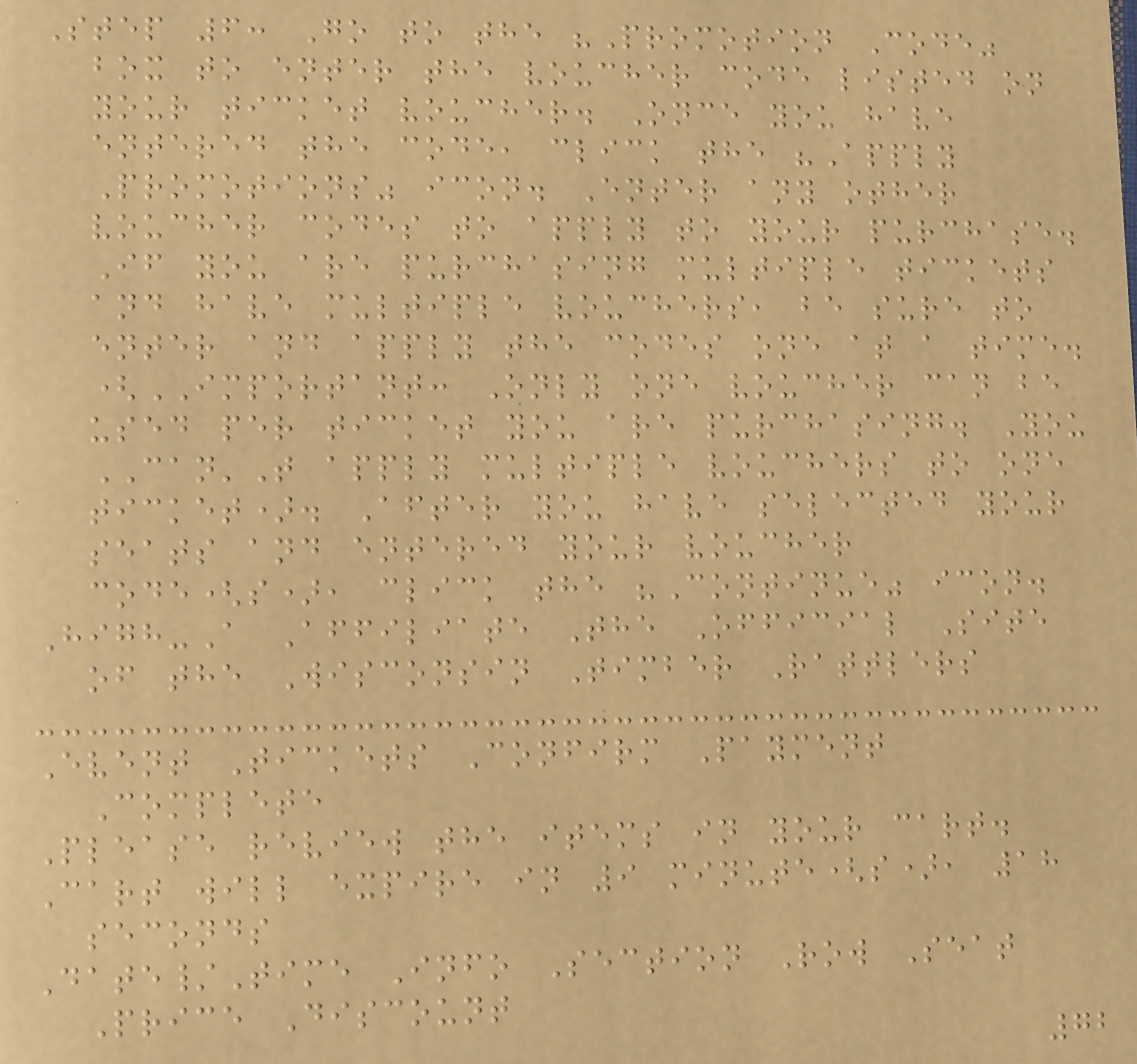Step 6: Go to the "Promotion Code"
box to enter the voucher code listed on
your ticket voucher. Once you have
entered the code, click the "Apply
Promotions" icon. Enter any other
voucher codes to apply to your purchase.
If you are purchasing multiple tickets
and have multiple vouchers, be sure to
enter and apply the codes one at a time.
(IMPORTANT: Only one voucher can be
used per ticket you are purchasing. You
CAN'T apply multiple vouchers to one
ticket). After you have selected your
seats and entered your voucher
code(s), click the "Continue" icon.
High-A Affiliate The Official Site
of the Wisconsin Timber Rattlers
Event Tickets Confirm Payment
Complete
Please review the items in your cart.
Cart will expire in 9 minute(s), 18
seconds
Date/Time Info Section Row Seat
Price Discount
72
